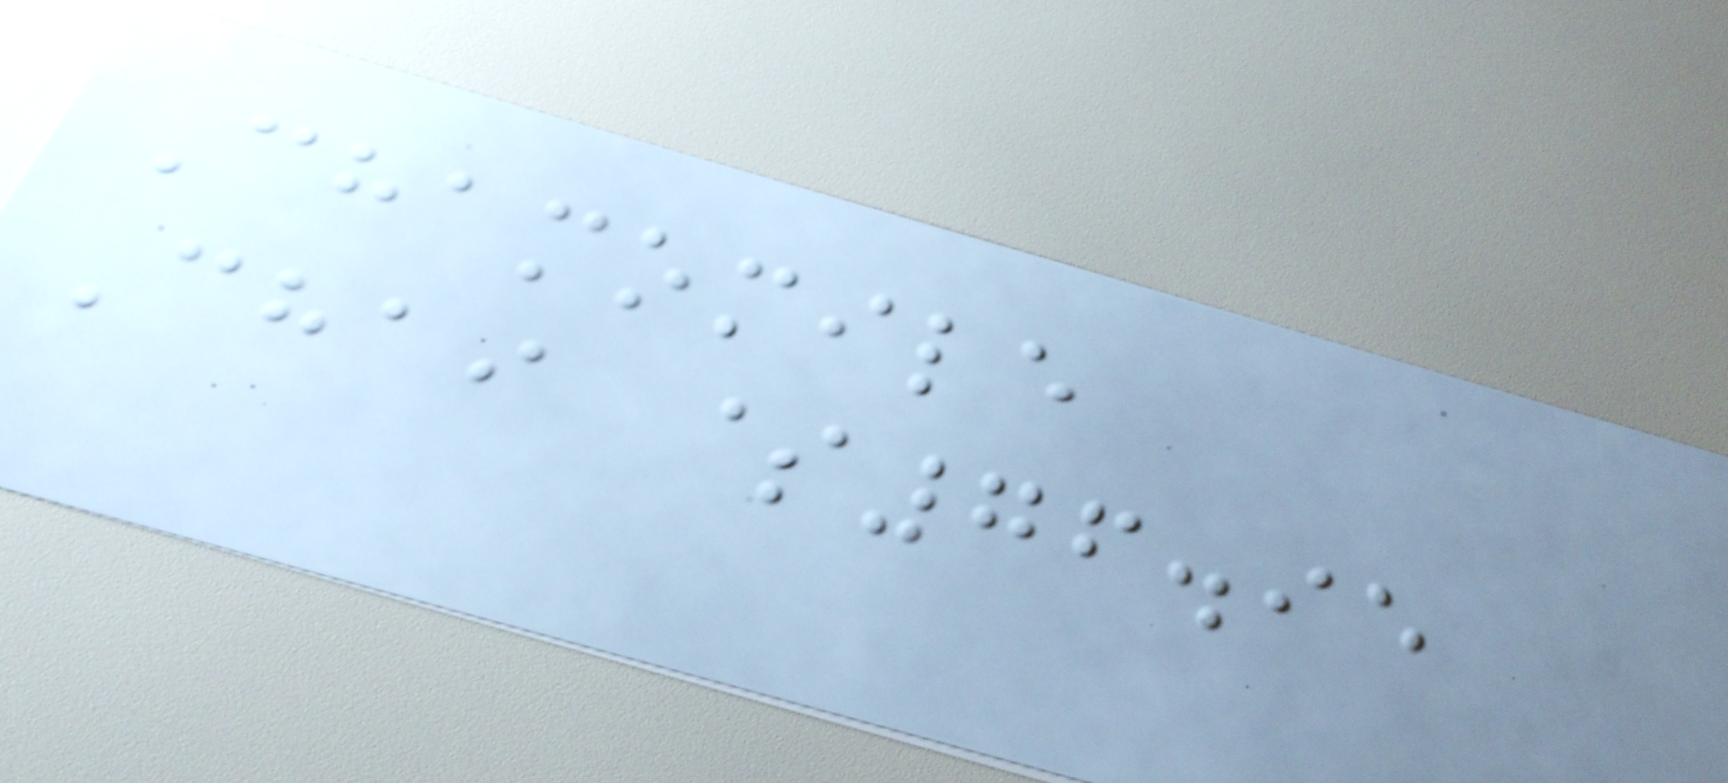Chamomile
Chai $76.95
